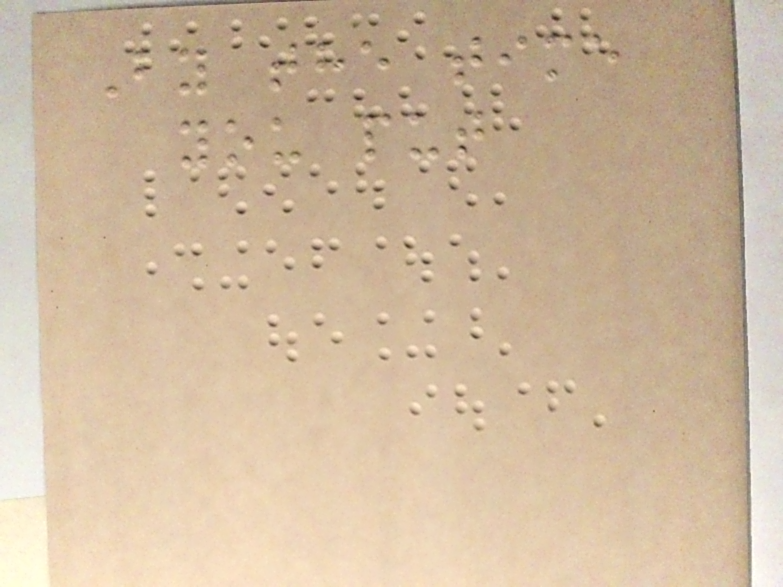By the time
you put
